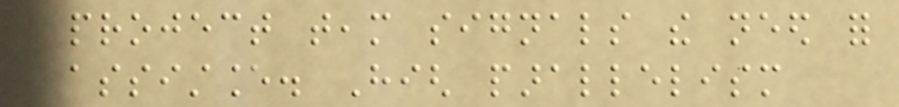project team signals the need for
assistance. High parallelism
